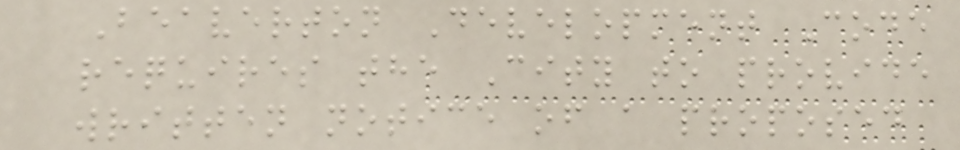Beaverton Development Code
requires the City to provide
written notice of a proposed
